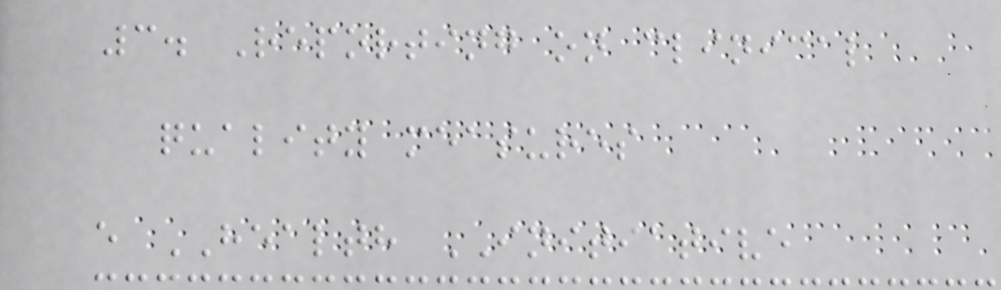3. Reporting on clinical
quality measures
e HEALTH INITIATIVE
